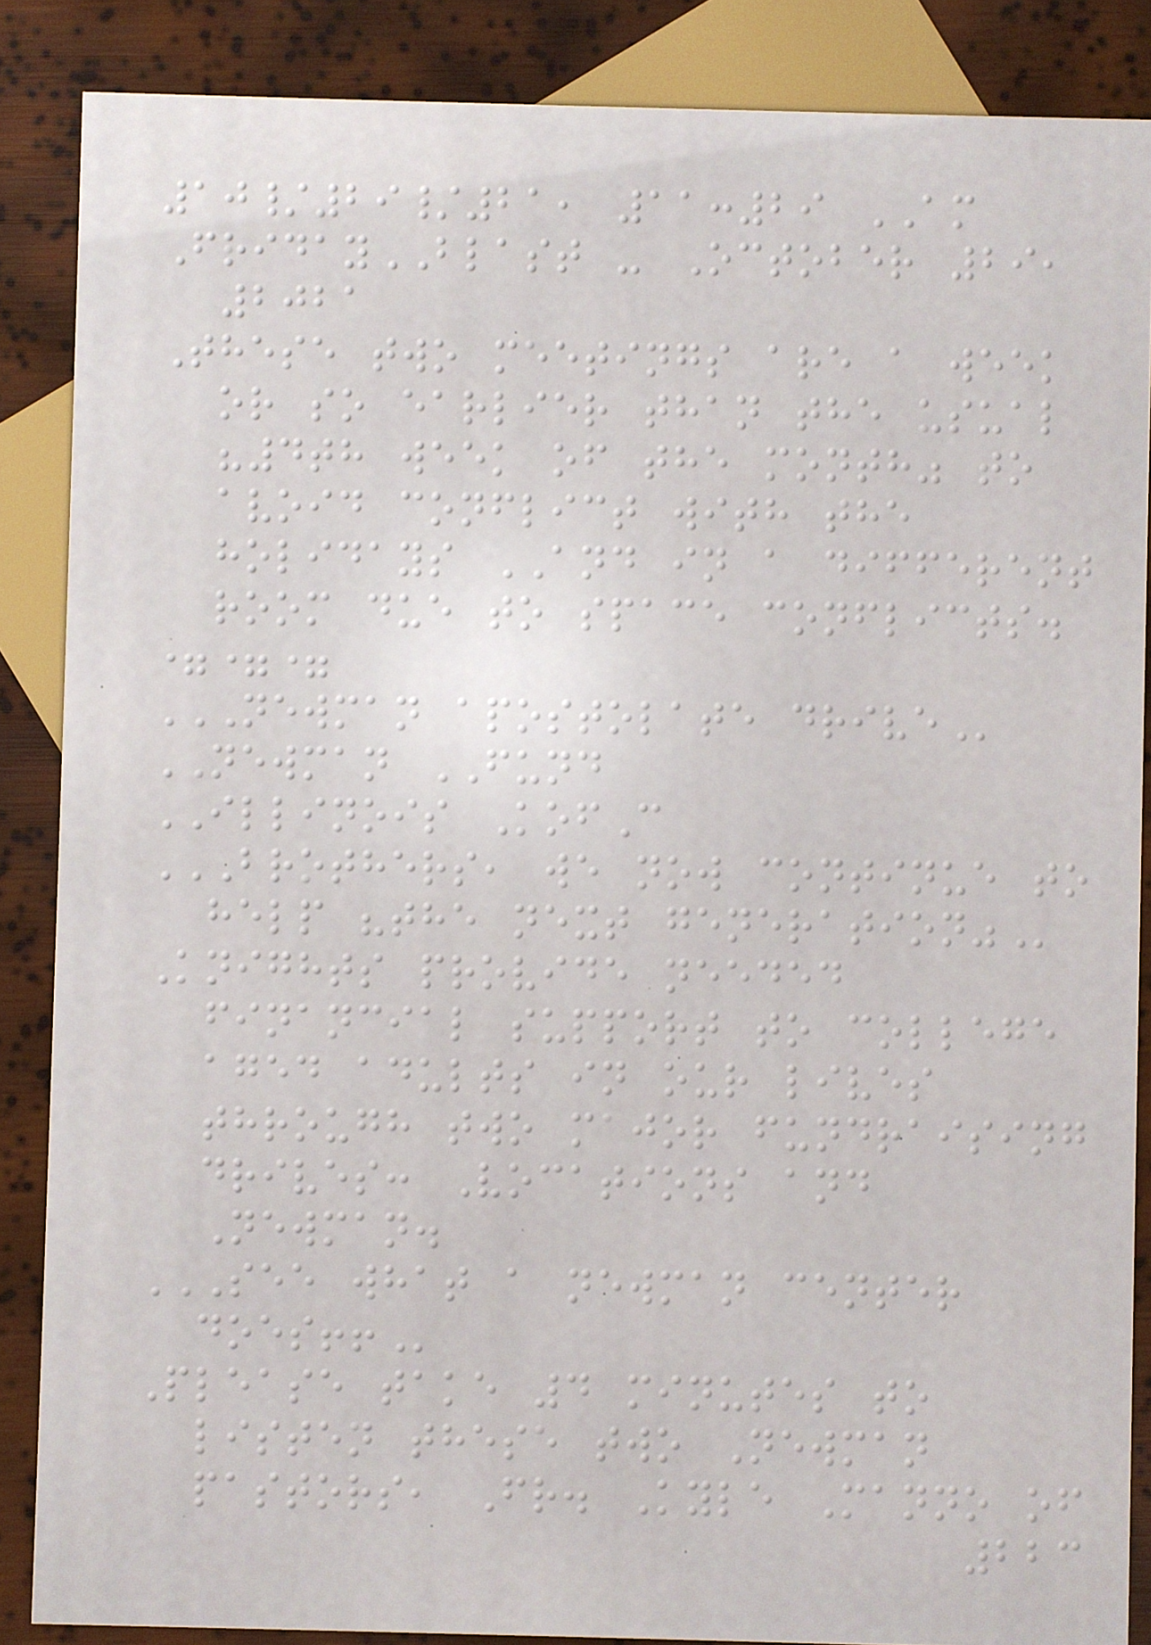10/29/21, 11:29 AM
FridayBLAST - October 29,
2021
These two meetings are a week
or so earlier than the usual
"4th week of the month" to
avoid conflict with the
holidays AND in a different
room due to space conflicts.
===
NEWMAN APOSTOLATE DRIVE
NEWMAN FUND
ILLINOIS KofC
BROTHERS, WE NOW CONTINUE TO
HELP "THE NEXT GENERATION"
Knights provide needed
financial support to college
aged adults in our lives
through two major fundraising
drives: Vocations and
Newman.
SEE WHAT A NEWMAN CENTER
DOES!!
Please take 4 minutes to
listen these two Newman
pastors, Fr. Kyle Manno of
223
